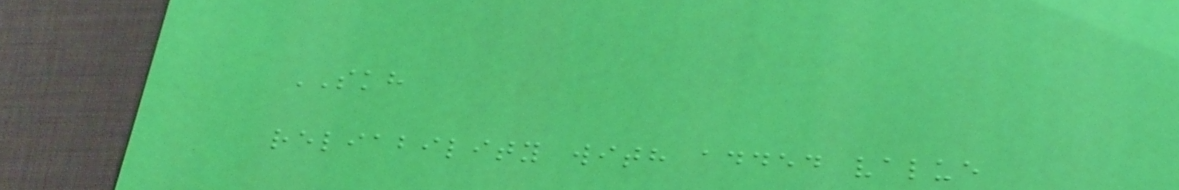SKH
reliability with added value
